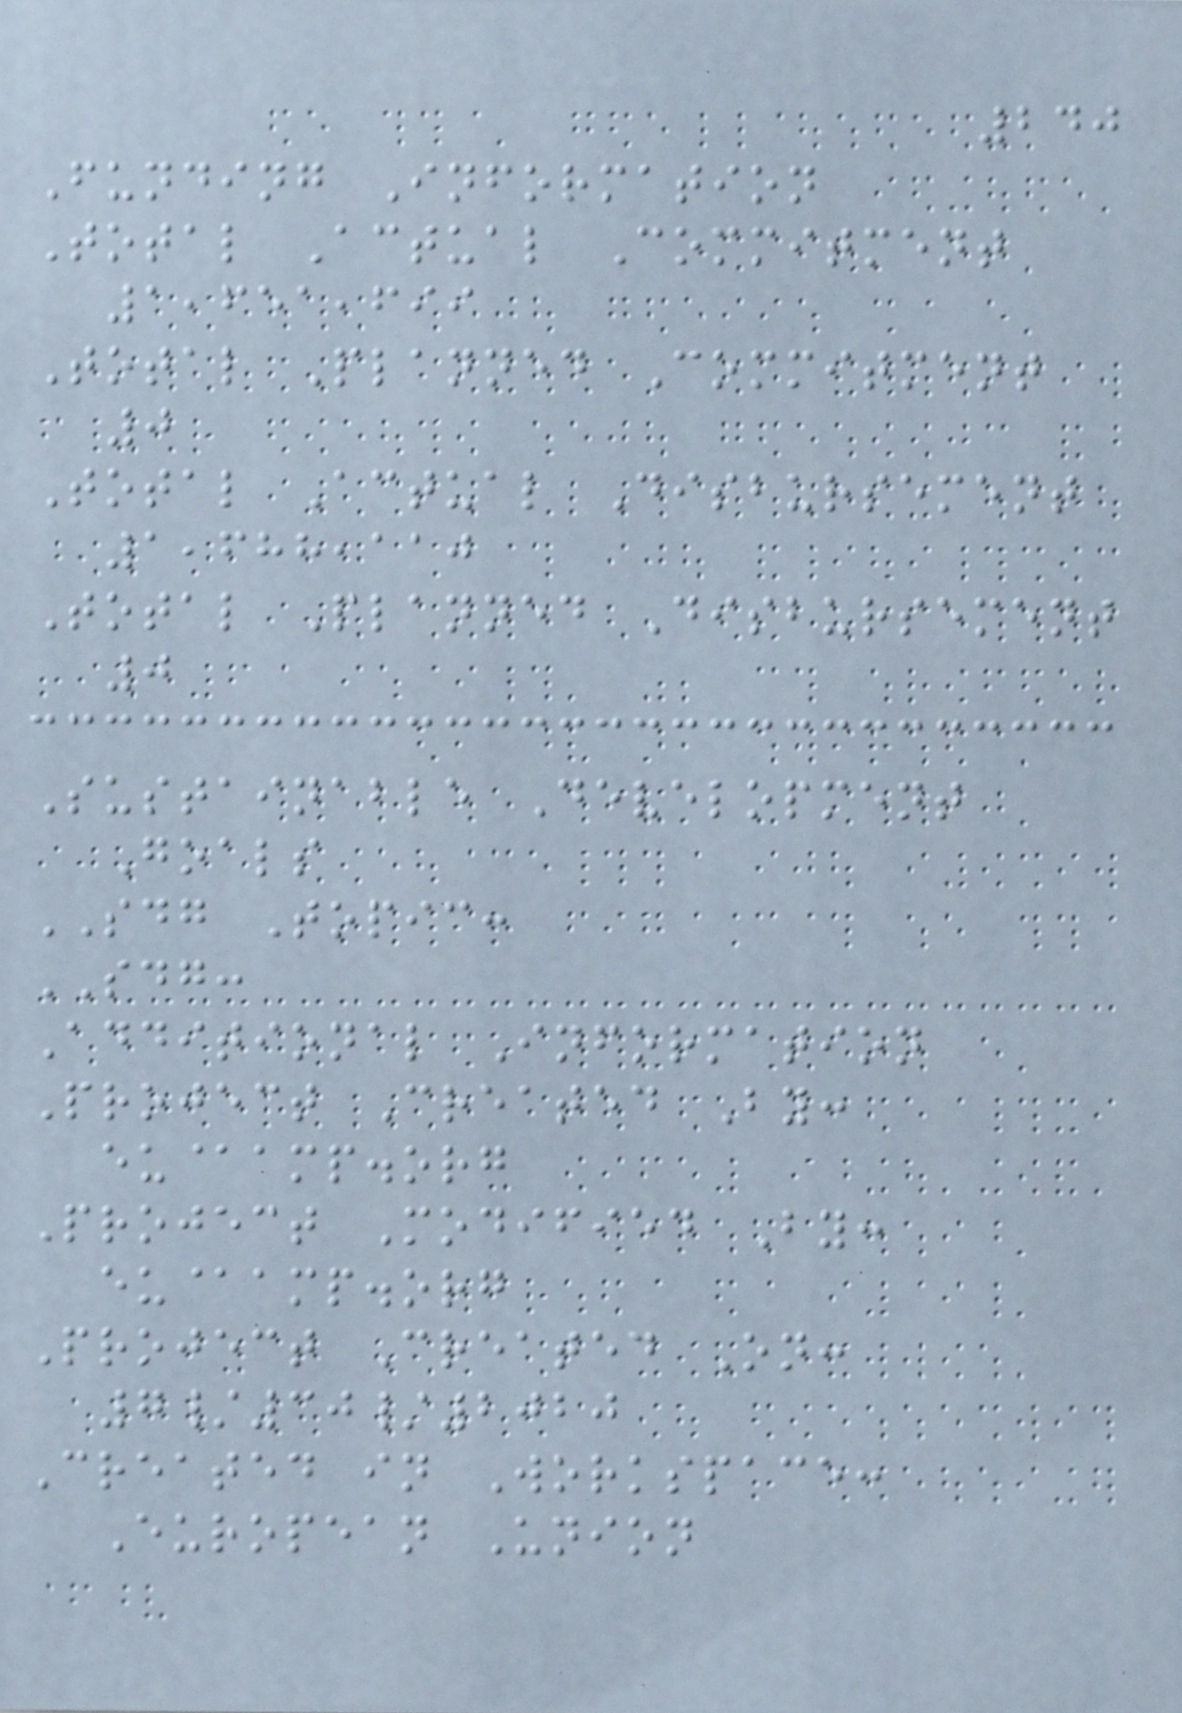240
Funding Information
Total Actual Commitment
1,651,699
Total Planned Commitment
0
Total Actual Disbursement
1,688,110
Total Planned Disbursement
0
Sustainable Development
Goals
SDG Topic:
SDG:
Additional Information
Project Created By:
eu@amp.org
Project Modified By:
eu@amp.org
Project Created On:
7/30/2020
Created in Workspace:
European Union
